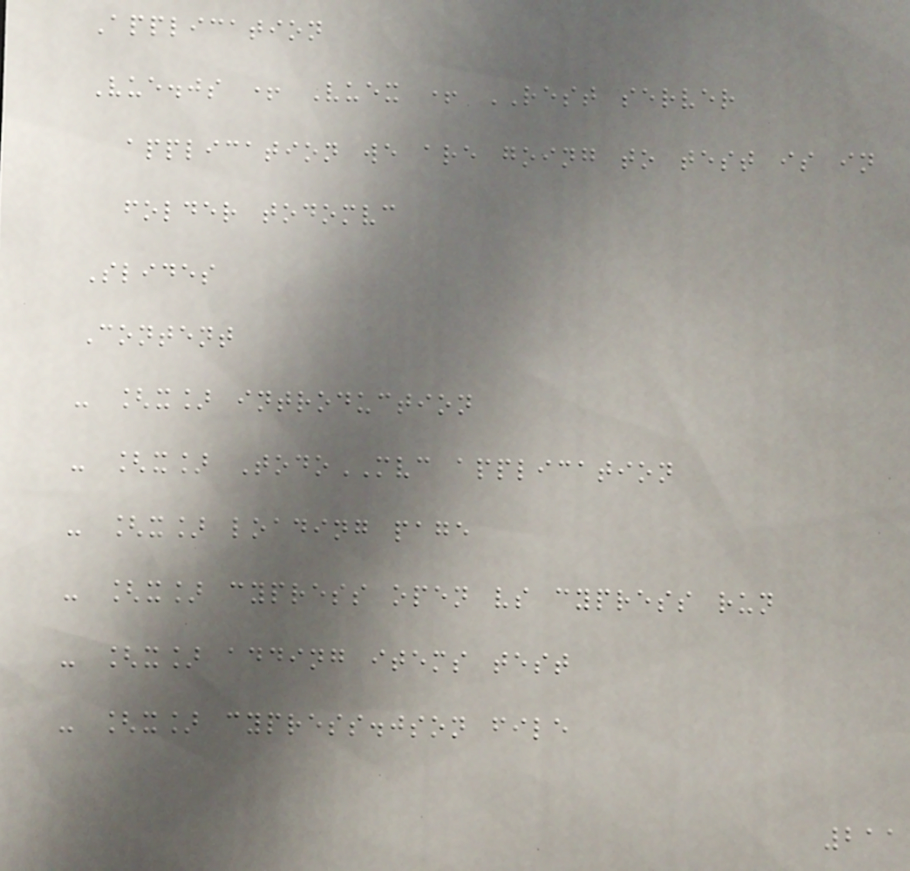Application
Vue.js + Vuex + REST server
application we are going to test is in
folder todomvc
Slides
Content
- [x] introduction
- [x] TodoMVC application
- [x] loading page
- [x] cypress open vs cypress run
- [x] adding items test
- [x] cypress.json file
211
